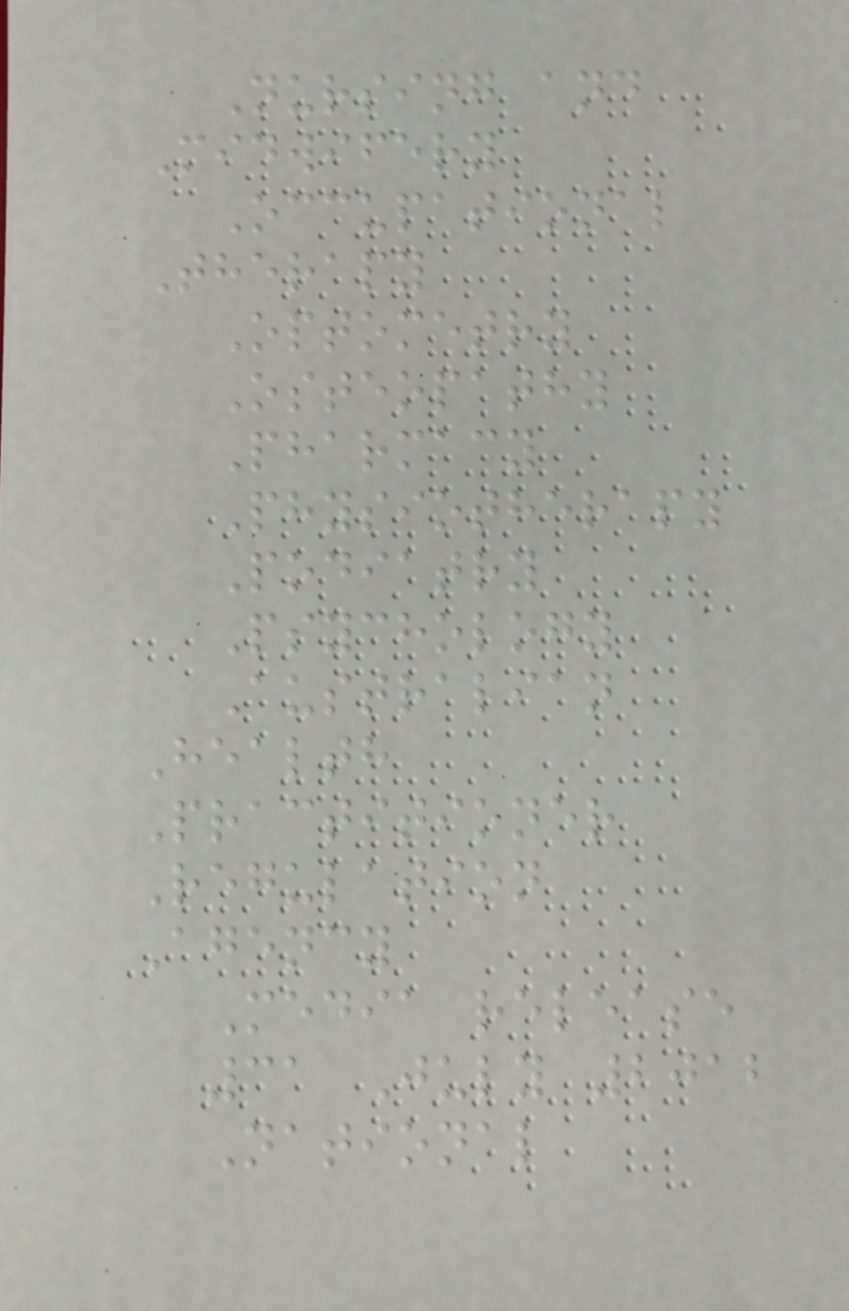Nursing and
Midwifery
Occupational
Therapy
Optometry
Osteopathy
Pharmacy
Physiotherapy
Podiatry
Psychology
Australian
Health
Practitioner
Regulation
Agency
Media release
31 July 2012
National
